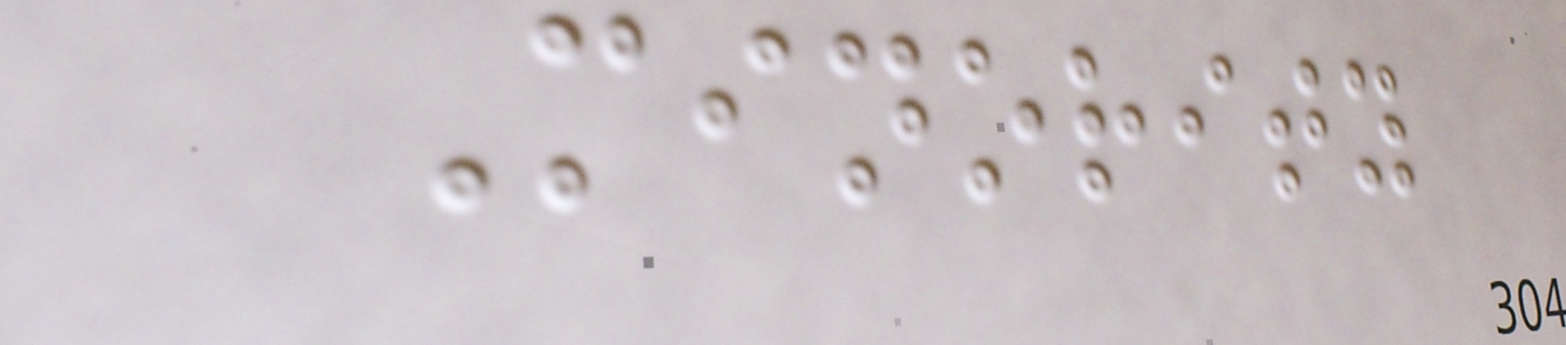Minority
